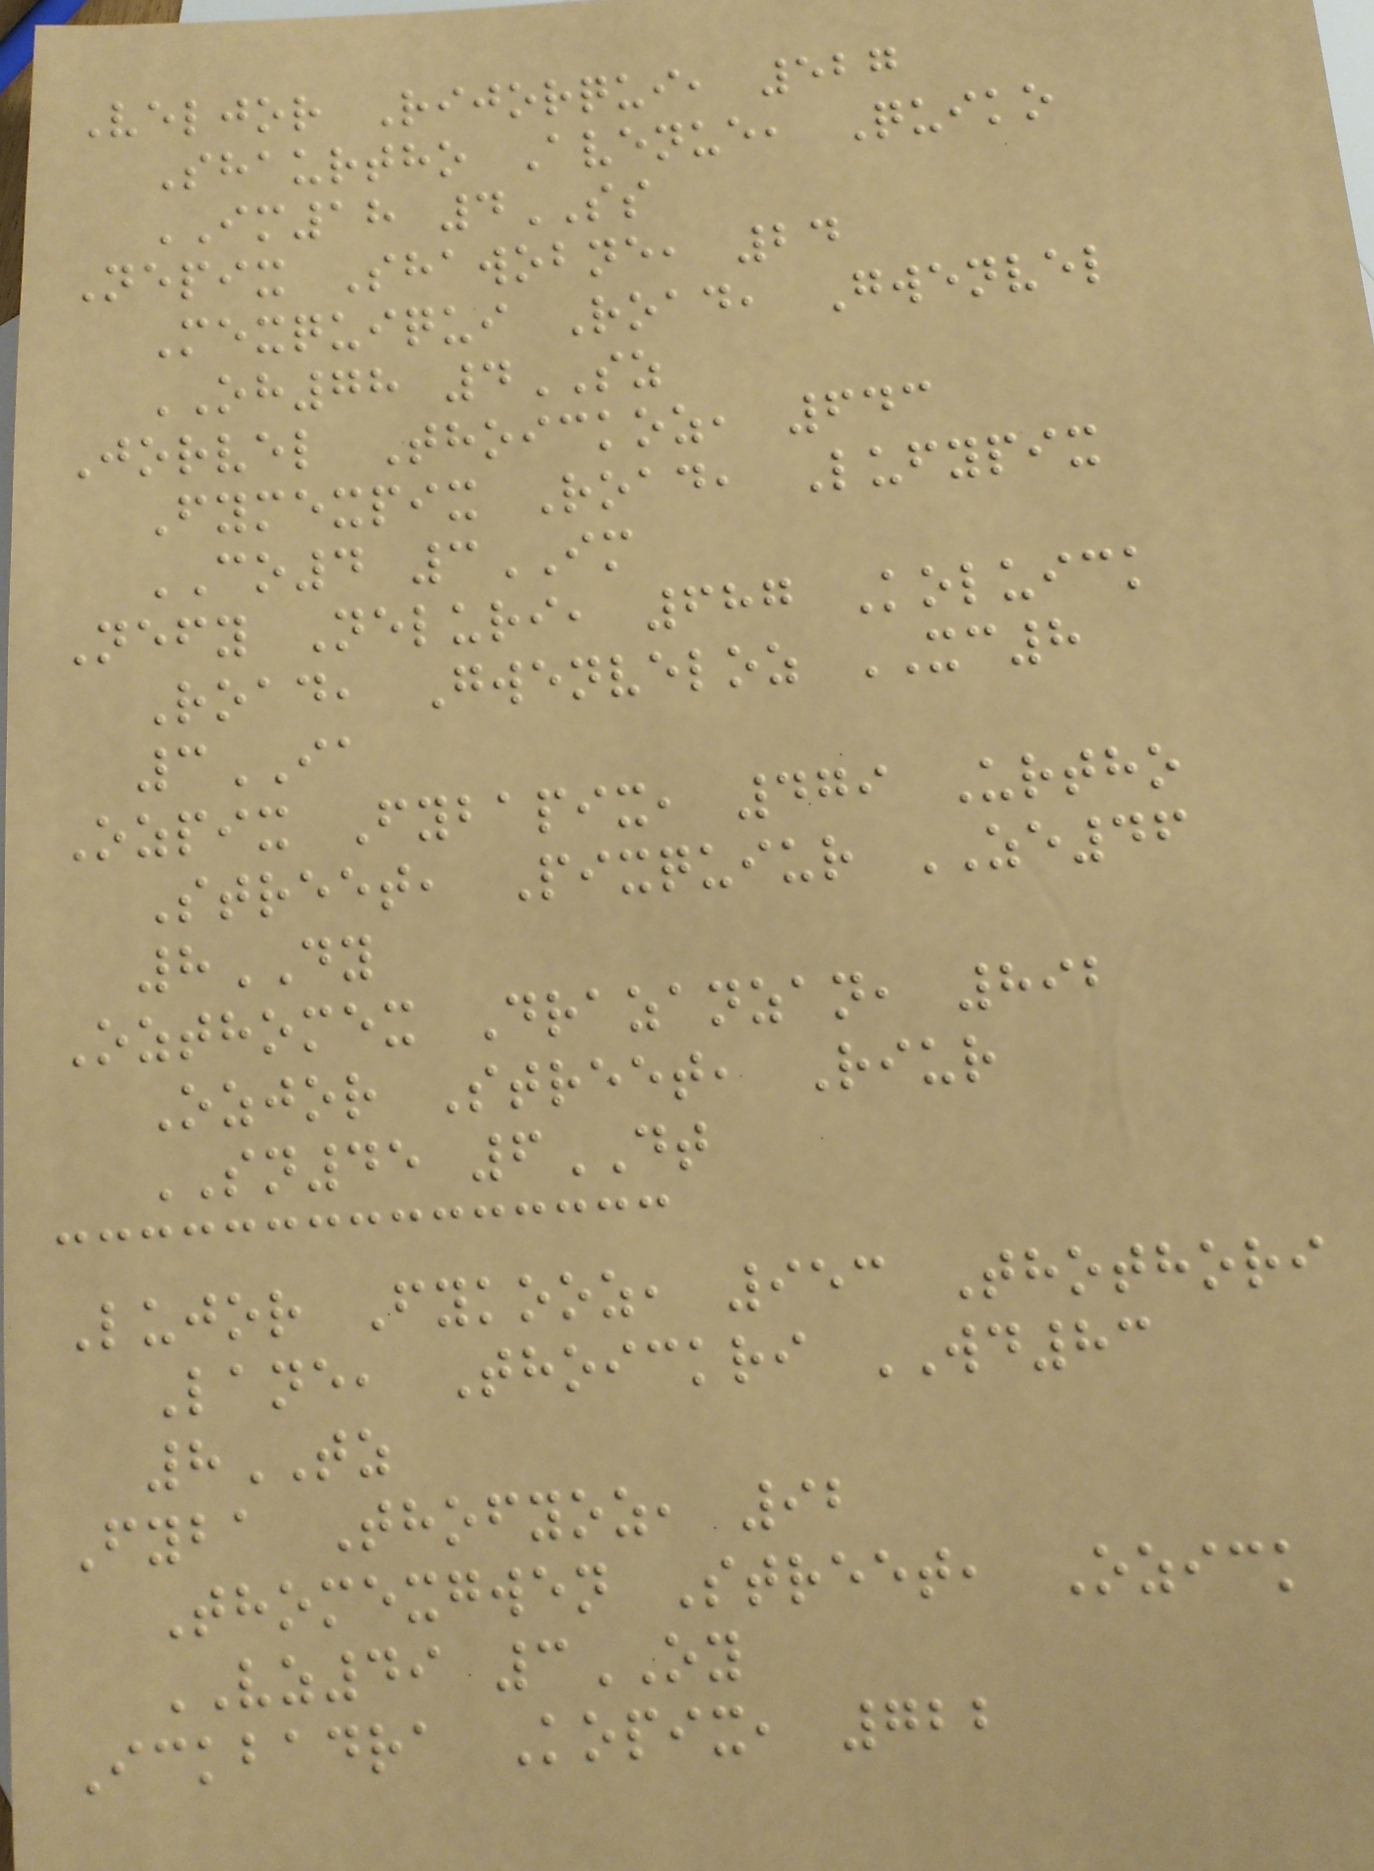Veljor Rijorqui, 527
Shaurtho Avenue, Quiko
IM18 4SS
Nepix Shawobne, 24
Mexquiqui Road, Gwenvel
OH78 4SZ
Jorvel Thoickoz, 643
Fymexpix Road, Lufypix
CO4 3IM
Nefy Neluri, 687 Koluick
Road, Gwenveloz XC8
3IA
Ozpix Fybapix, 479 Urtho
Street, Pixquiur ZE46
8DY
Ozthomex Drazanzan, 892
Ozjor Street, Riur
SN45 6DT
Lujor Fykooz, 953 Thothori
Lane, Thoickri WD83
8TZ
Fyba Thofyoz, 92
Thomexgwen Street, Ozick
VZ49 3OY
Ickbadra Kopix, 722
